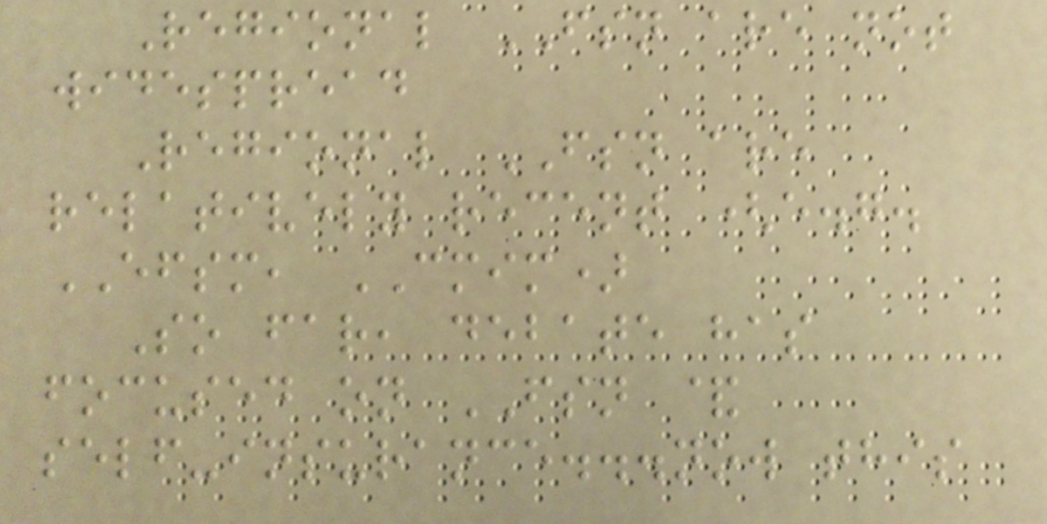Regional FSN are not
widespread
Regional FSN are
relatively recent (e.g.
EFSM, CMIM)
So far, debate has
focused on FSN &
self-insurance...now this
